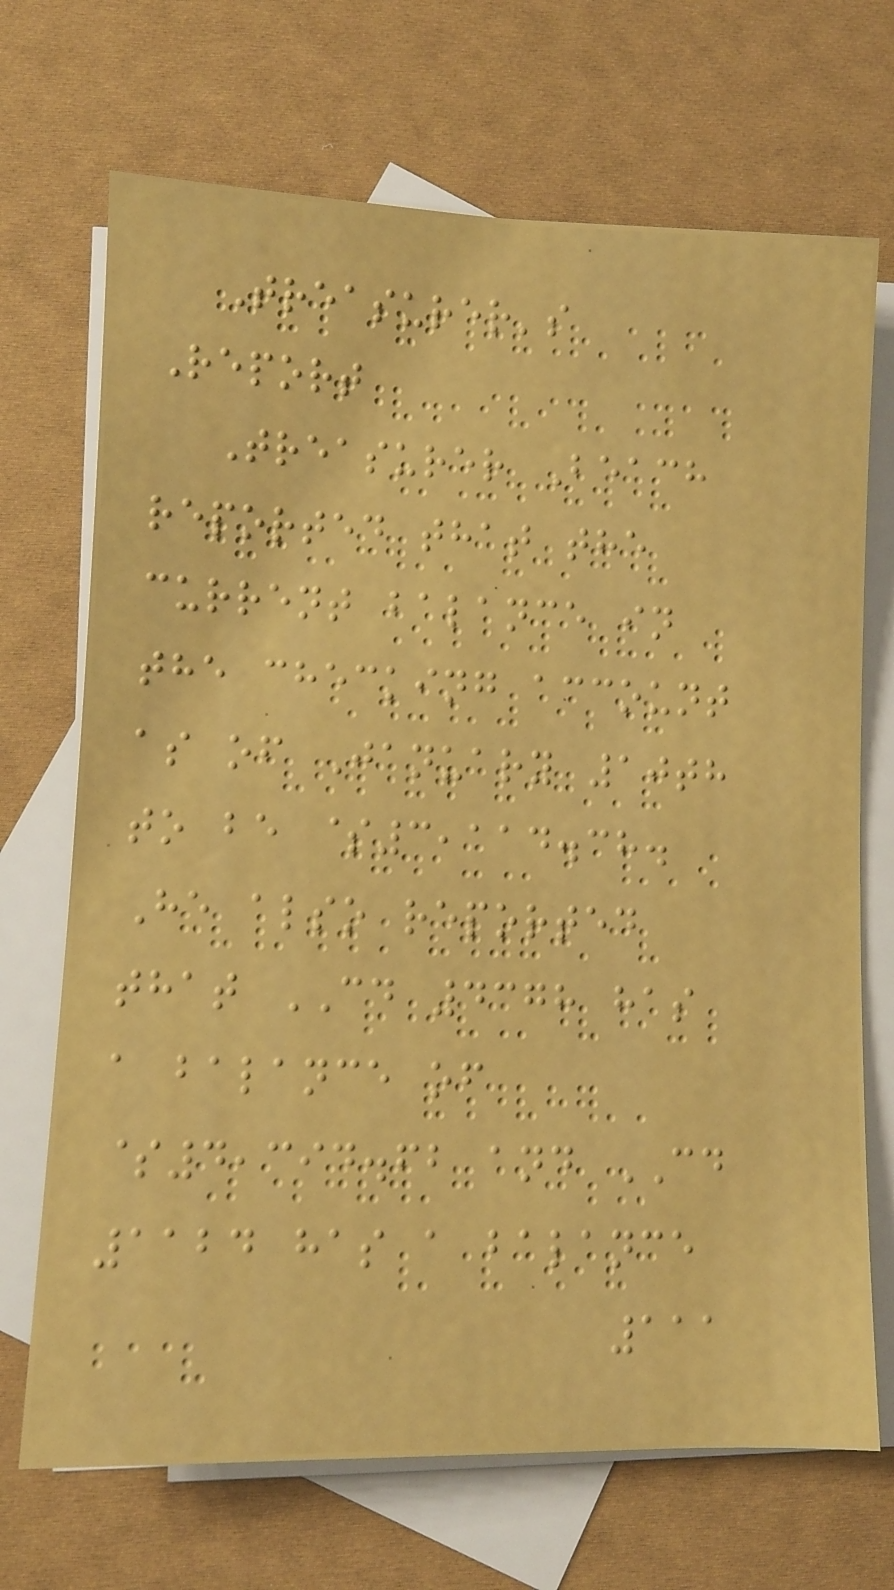Treasurer's
Report
Treasurer Beach
reported that the
current balance in
the checking account
as of January 10th
to be $3,114.38.
He also reported
that CD 4378 has
a balance of
$4,394.62 and CD
1124 has a balance
111
